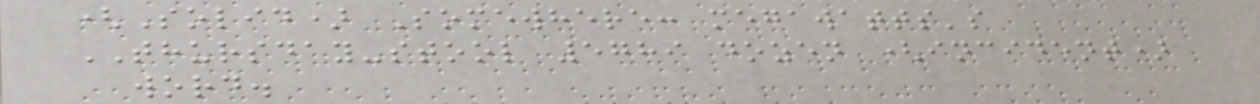(Solid) Somewhere: megawatts's
THURSDAY-stool 5789 dozen (incident)
word.
